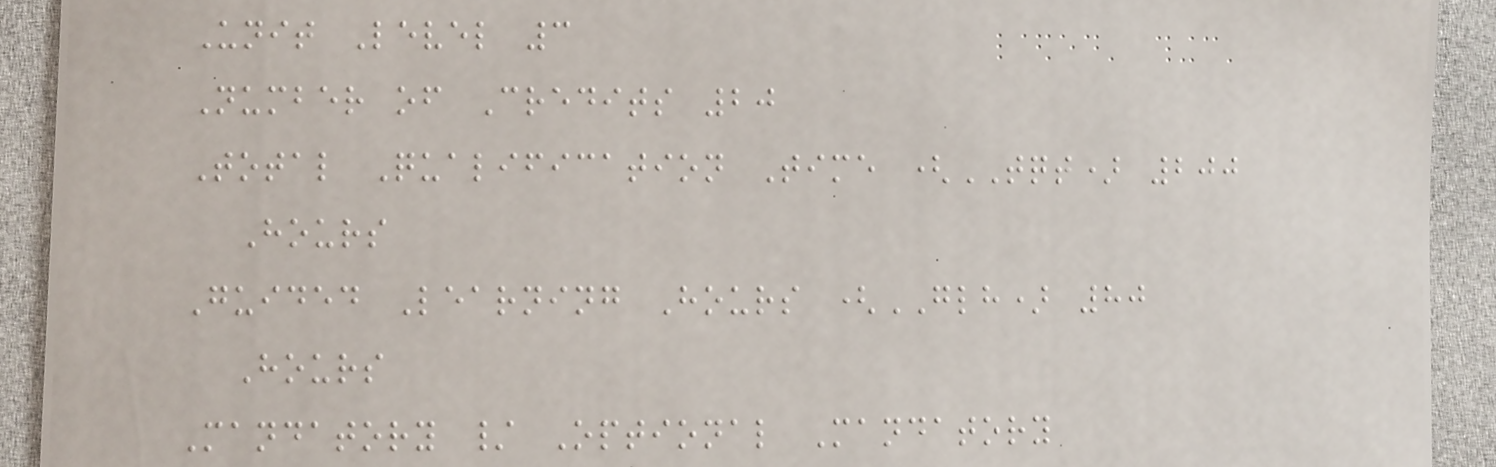Unit Level 3
Number of Credits 20
Total Qualification Time (TQT) 200
Hours
Guided Learning Hours (GLH) 80
Hours
Mandatory / Optional Mandatory
